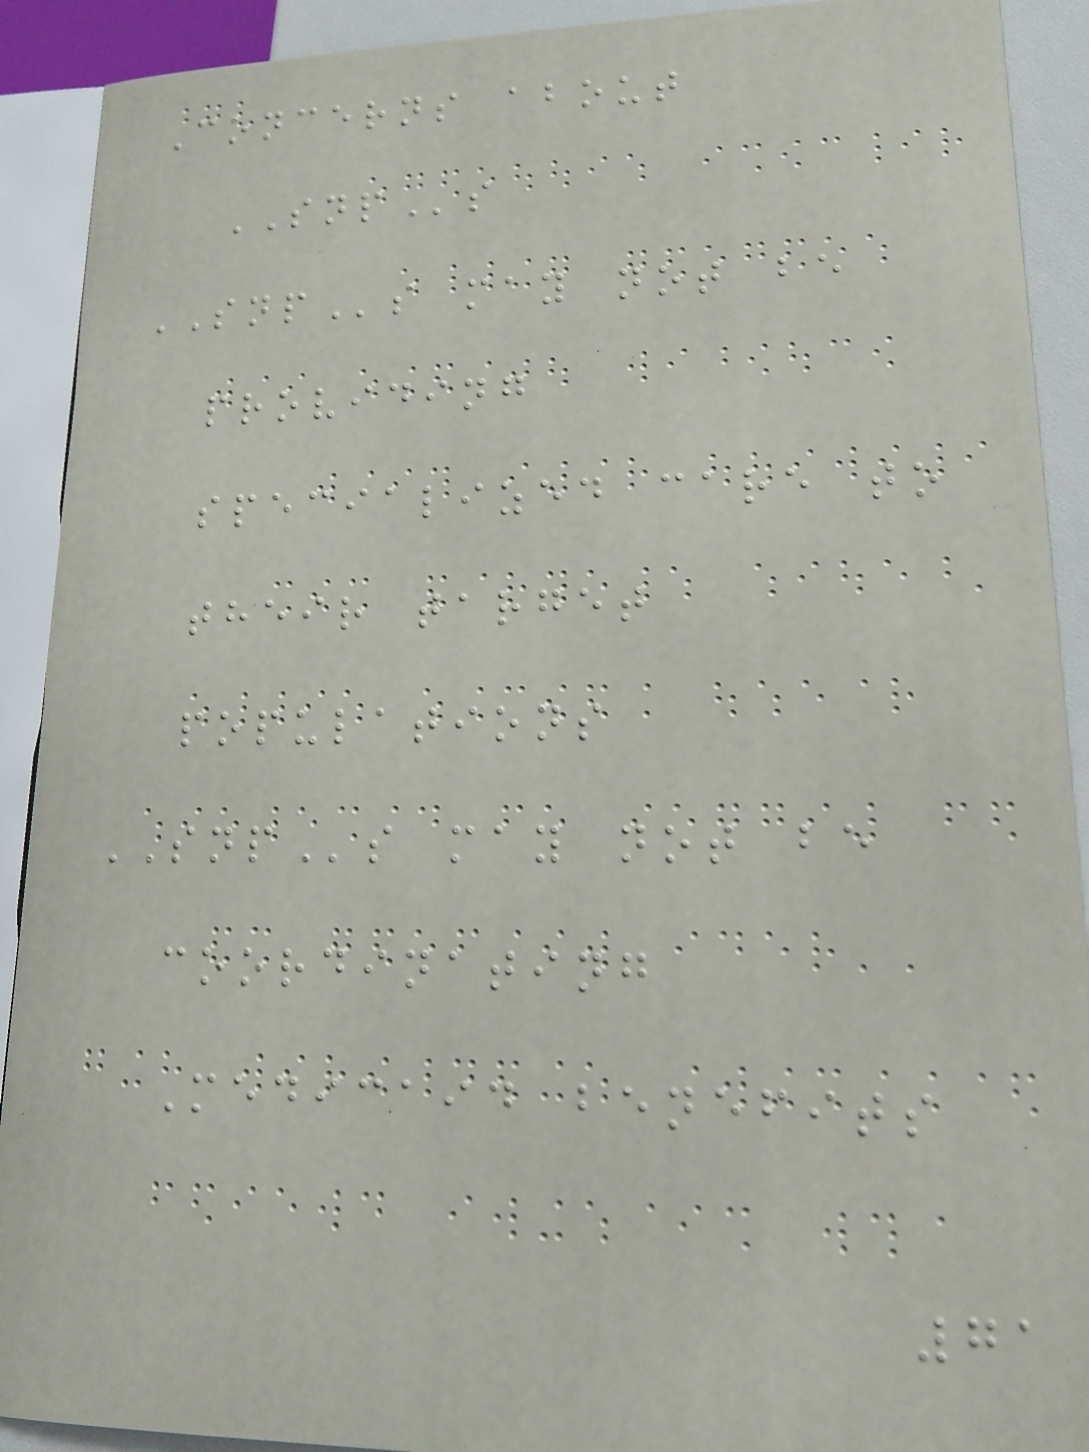Concerns about
SNPs
SNPs may not be
providing
specialized care to
their target
populations
SNPs may not be
coordinating
Medicaid benefits
71
